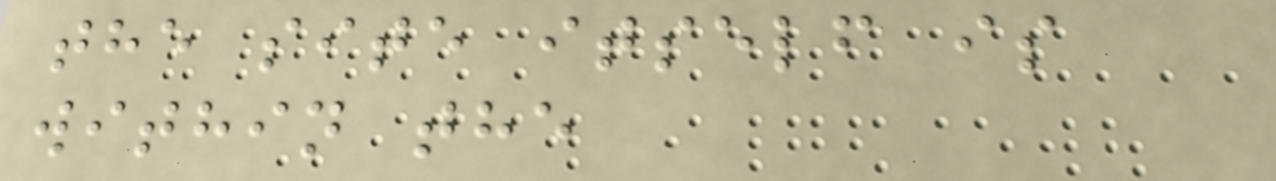the site itself is
within the
